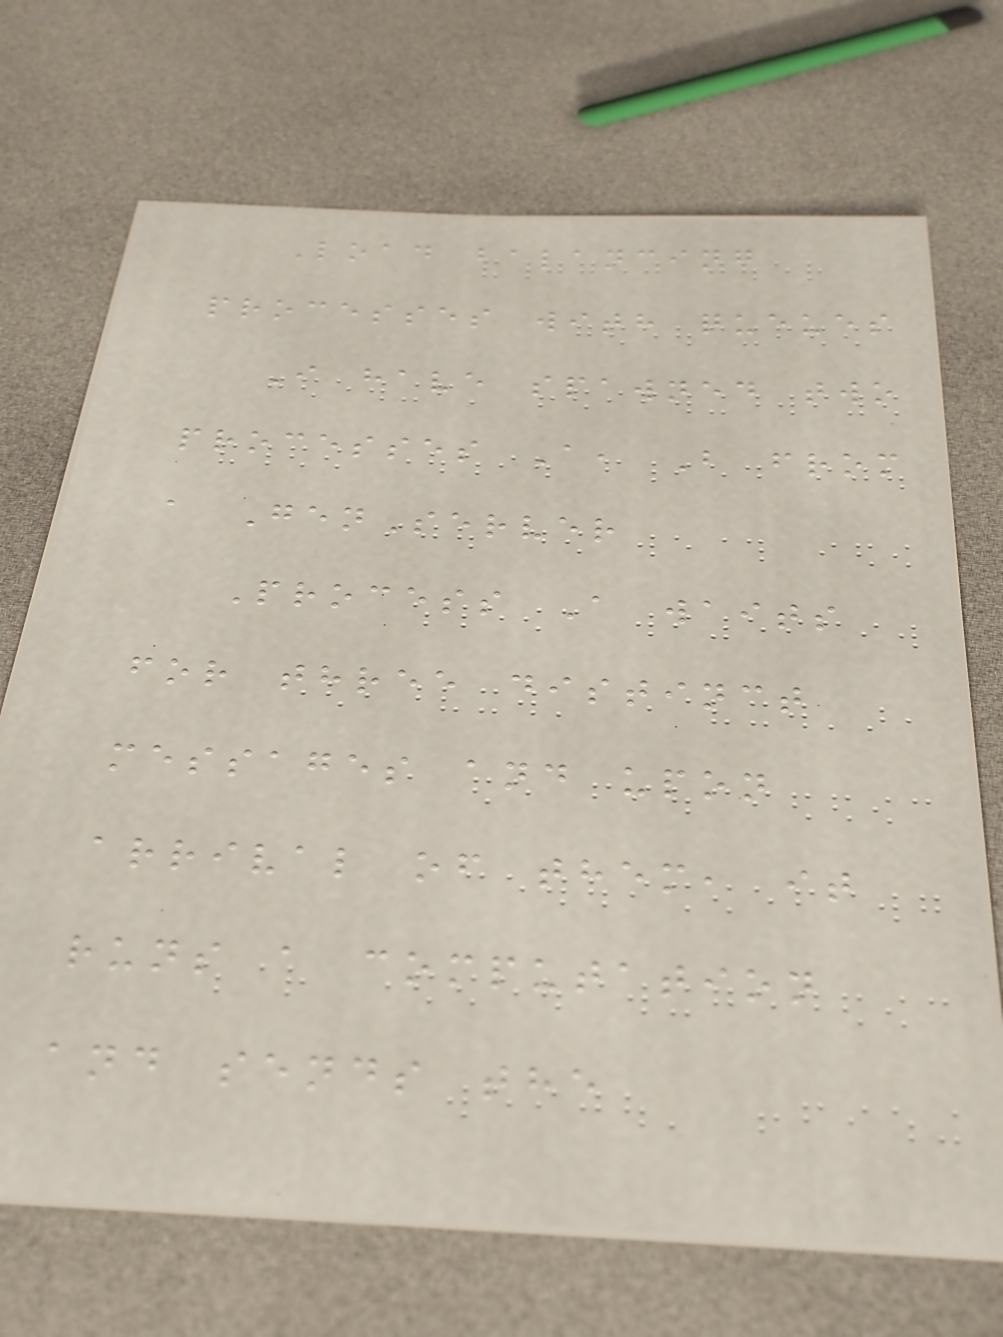Load balancing
processes with queues
I have spawned two
processes A, B from
a GenServer
Process A waits
for three distinct
messages and upon
arrival of them, it
runs a computation
and sends the
